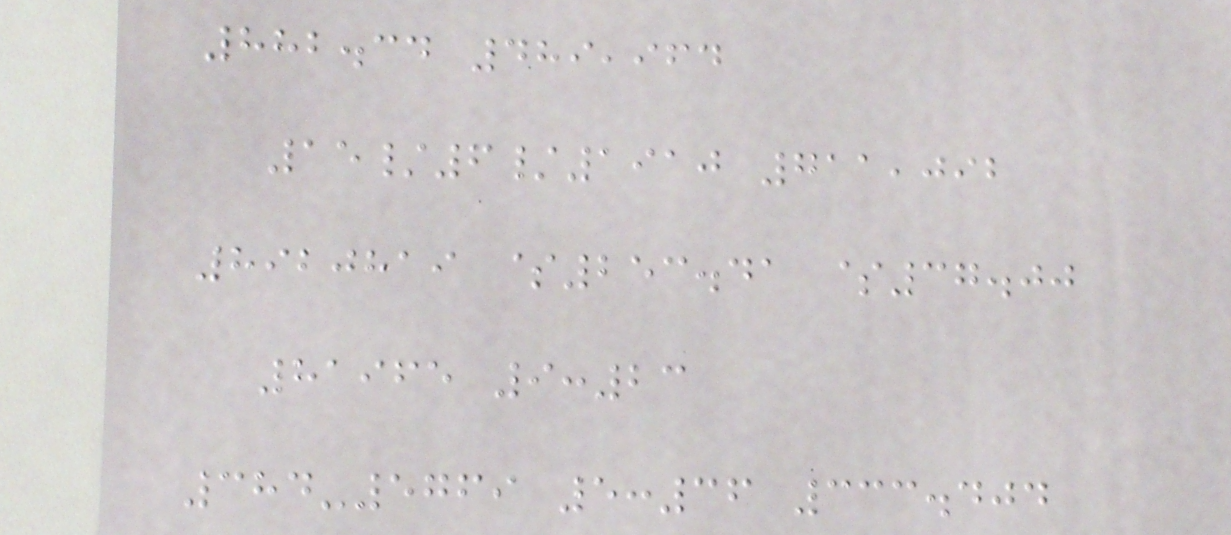882.34 489,964
15/6/1910 711,092
8920819 $253.41 $37.00
81965 9:23
384-5769 5:36 333.404
